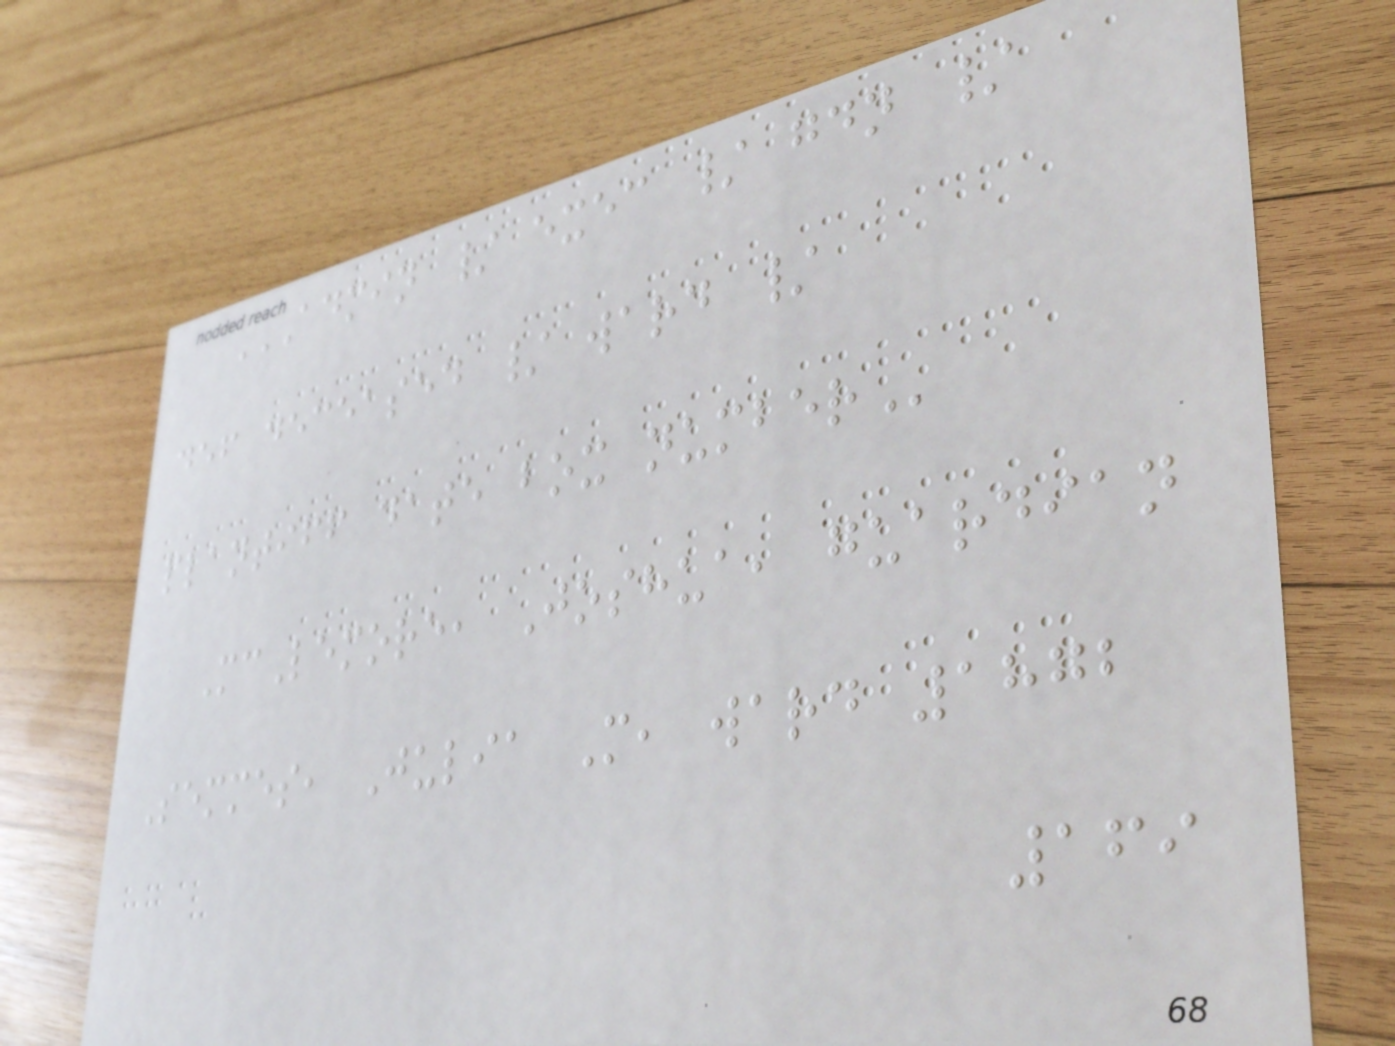ADMIN / EXEC / GDN /
DEF DECEASED / WARD /
PLANTIFF DATE BOX NUMBER
McLemore, Joshua, guardian
Semmes, Julia M, ward 1872
169
